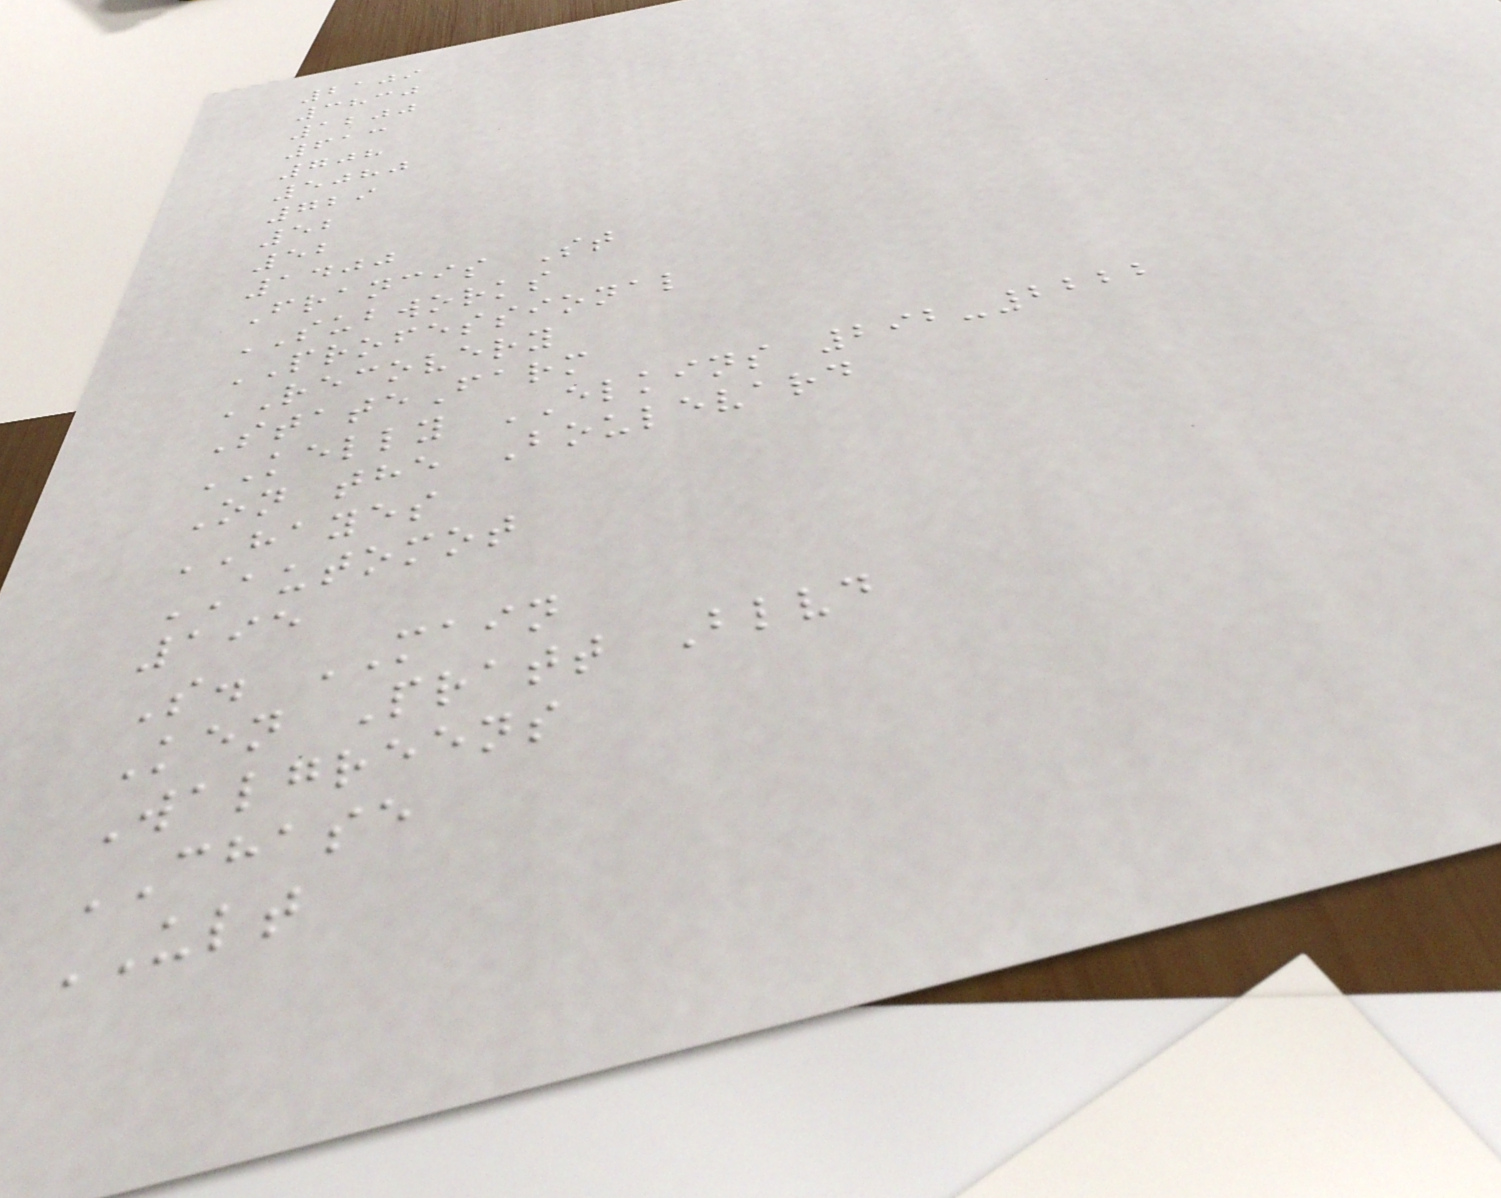2109
3830
1200
613
708
5080
729
52
52
1400
Francis St
SUBWORKS
PROFESSIONAL
RECOVERY
StateFarm
KELLY ELKINS 292-2222
On the Boulevard
HAYES
AUTOMOT
195
S. MAIN
Ken Pratt Blvd
Walgreens
CHASE
ULT
